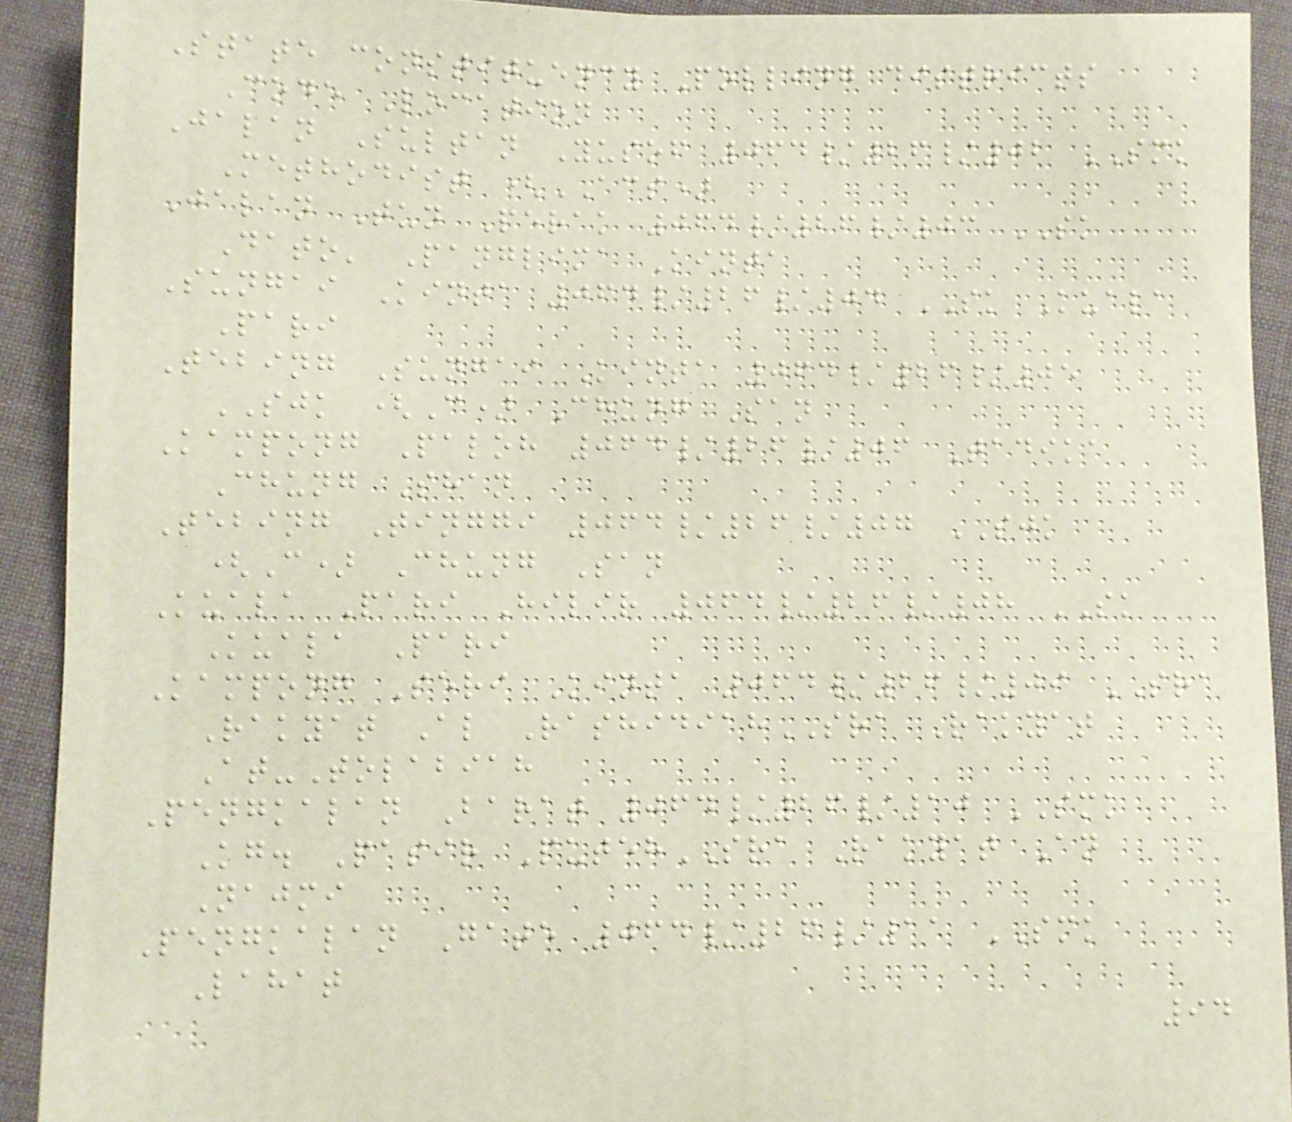State constituency Polling districts
Code Location
Jalan Sultan Yusof 064/26/02 SMK
Methodist (ACS)
Jalan Tun Perak 064/26/03 SK
Dato' Panglima Kinta
Sungai Kinta 064/26/04 SK Kuala
Pari
Tebing Sungai Kinta 064/26/05
SJK (C) Chung San
Kampong Paloh 064/26/06 Tadika
Chung Shan
Tebing Tinggi 064/26/07 SJK
(C) Chung San
Kuala Pari Hilir 064/26/08 SK
Kuala Pari
Kampong Seri Kinta 064/26/09 SRA
Rakyat Al RashidiahSRA Rakyat
At-Tolabiah
Pengkalan Barat 064/26/10 SMK
Kg. Pasir PutehSRA Rakyat An
Najmi
Pengkalan Gate 064/26/11 SMK
Lahat
94
